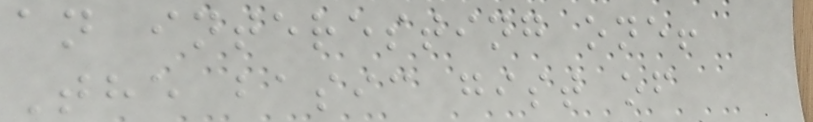an interesting one!
The basic gist of
